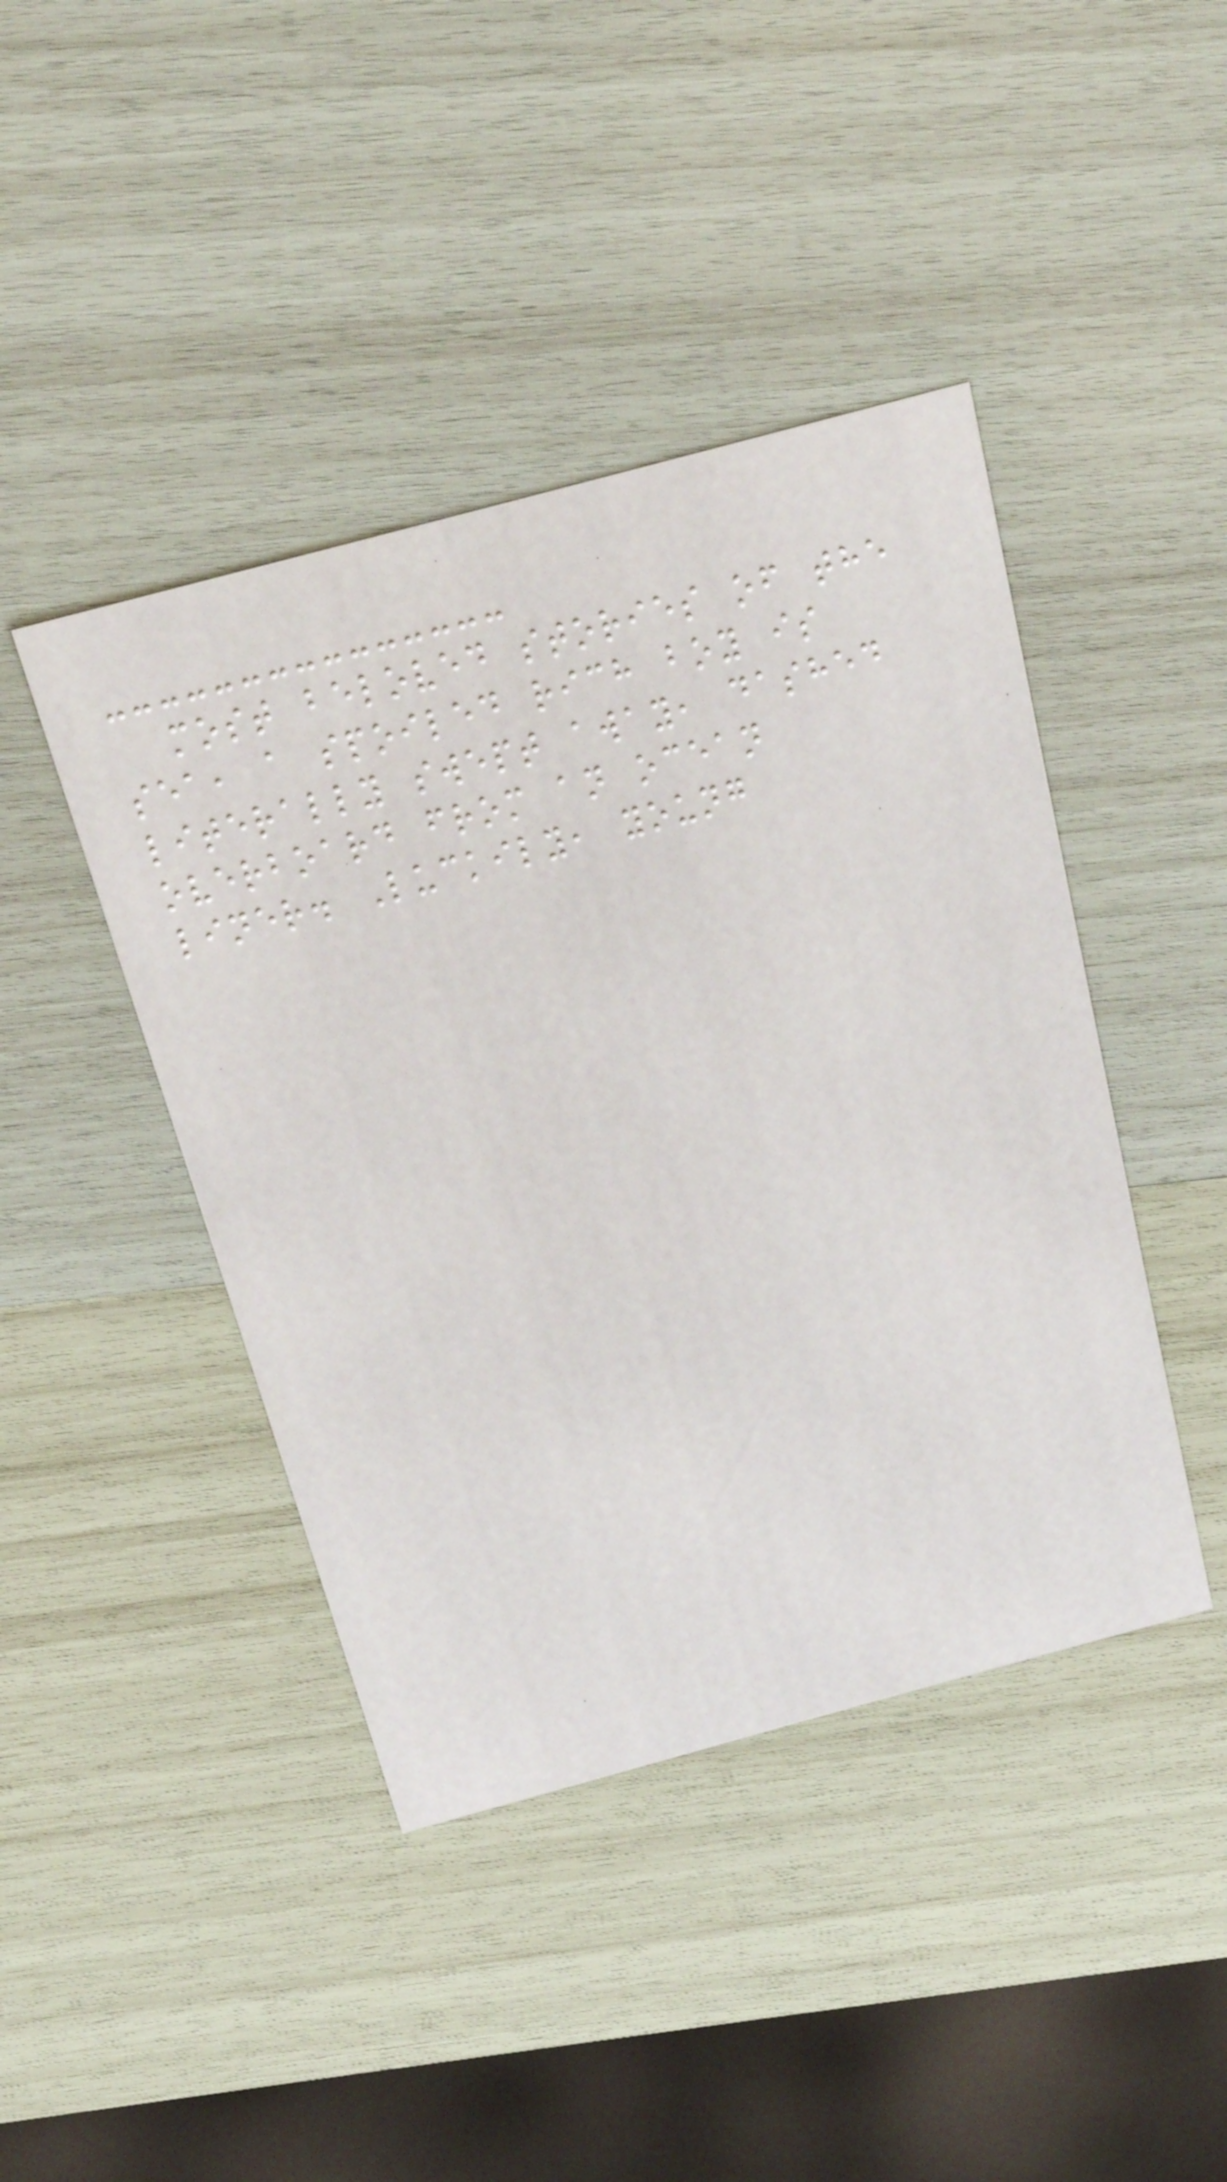most beloved stories of the
sea, a spoiled rich boy is
literally swept away, dashed
overboard from an ocean
liner. Luckily, young
